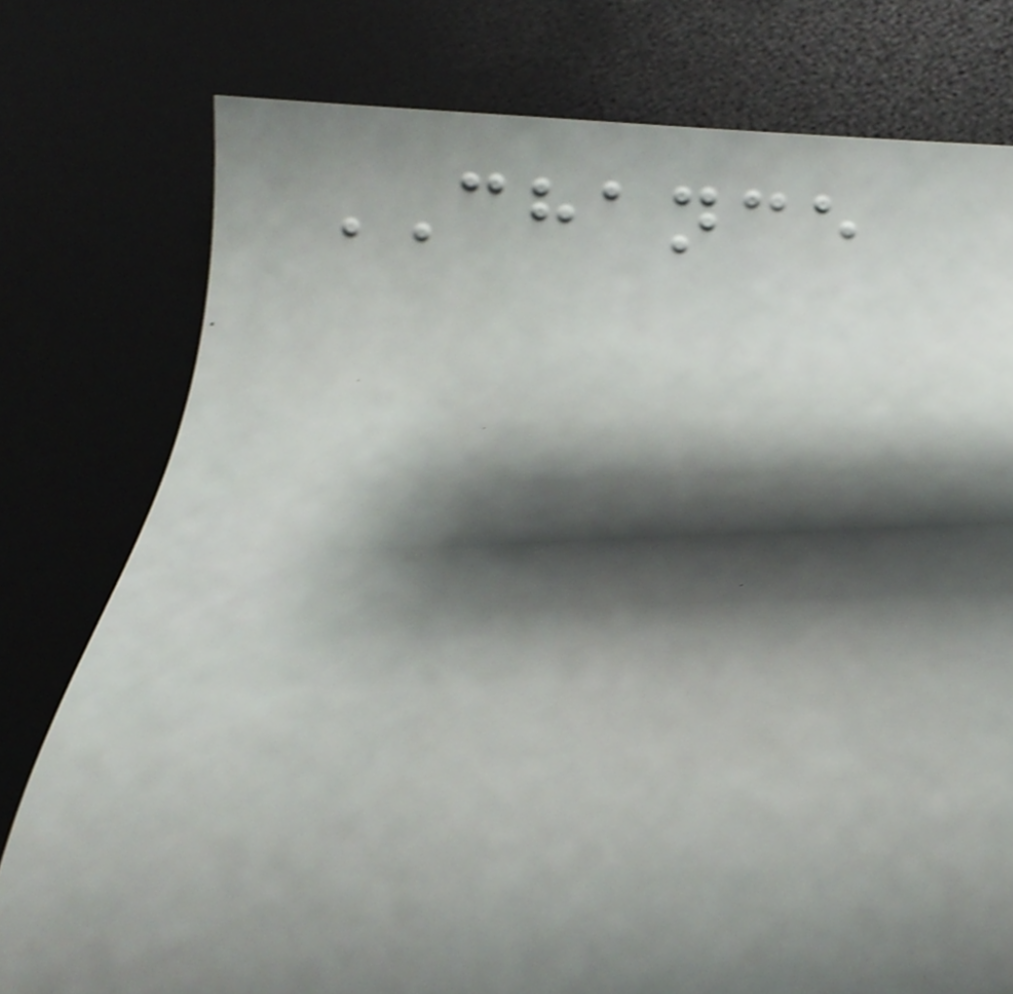CHANCE
